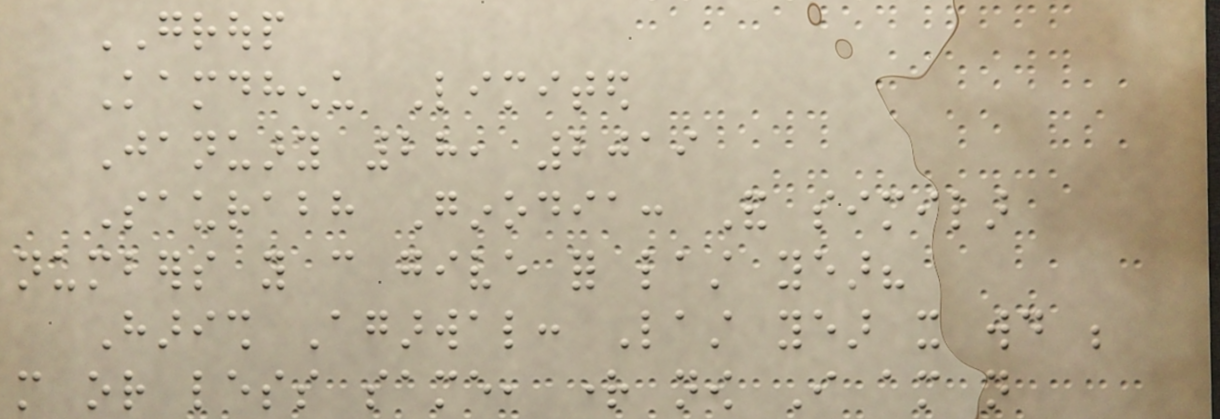GROUP
Kamdhenu Limited
January 28, 2019
Saurabh Ginodia: And similar
numbers you can give for last year?
Harish Agarwal: Last year it would be
more or less same, right now I am not
